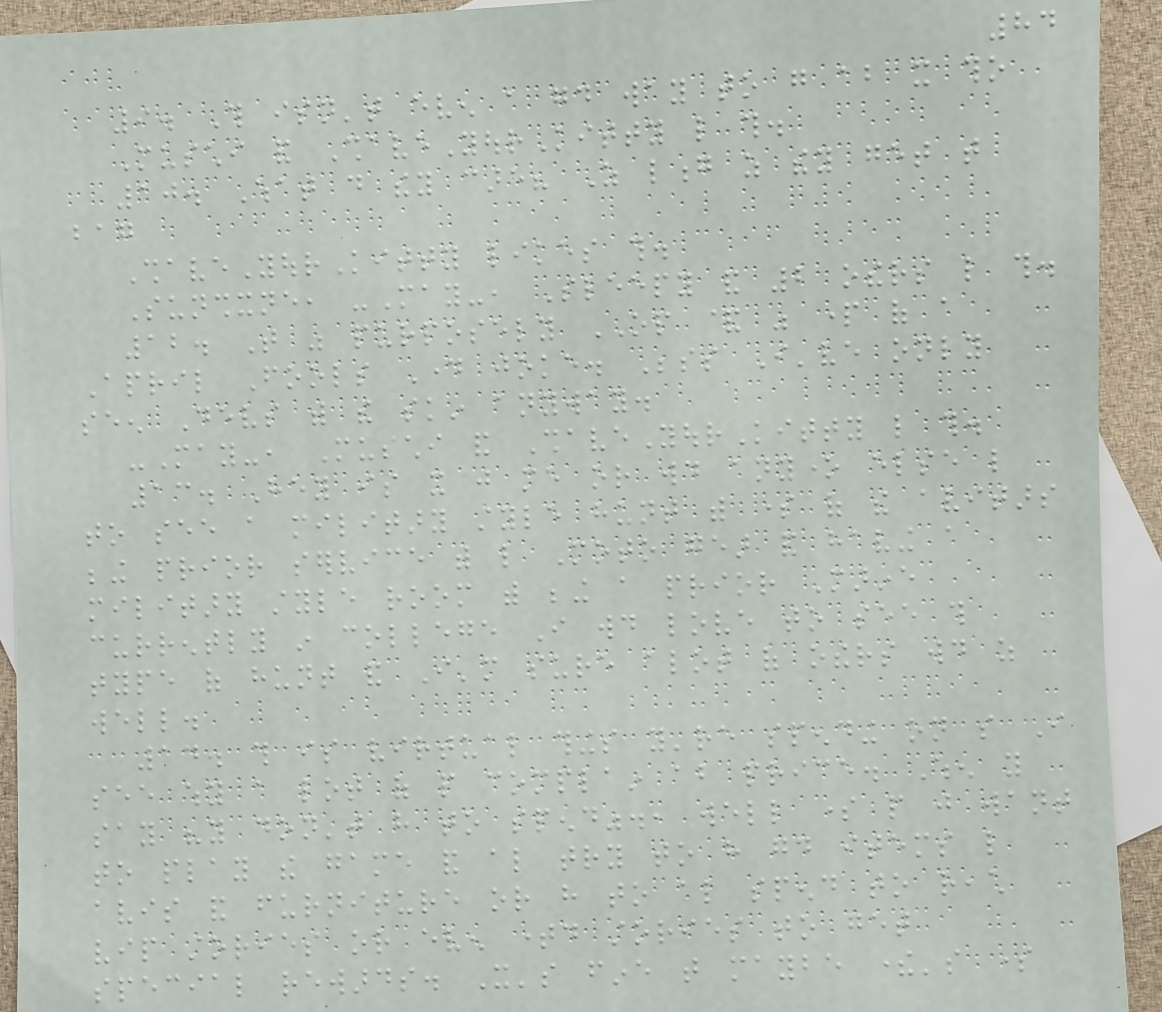84
9. This isn't even a good way to go about it tho
Muschi and ShaveYourKitty like this.
10. What do they care? As long as they get that
bag
ShaveYourKitty likes this.
Sunshxne, -May-, Sleepy and 2 others like this.
12. That was purposely OP & was part of a
April Fools Day joke. Besides I've only
seen Devs with the skin anyway.
-May-, Muschi and ShaveYourKitty like this.
13. Hey is it just me or would anyone else like
to see a military style hunt with some of the avitars
being prior service with like Moto gear and having a
military style room with being a prior Marine
currently in college I would love to see this
type of hunt and I'm sure alot of others would as
well.
14. this is virtual things you're spending on so I
see why a lot of people complain about price. When you
say "you don't have to spend"., well some people just want
to play the game and also try to have good items like
avis and furniture or have to also spend to reach
vip stories or even timed stories to get
special rewards. It's fine that maybe there's some
